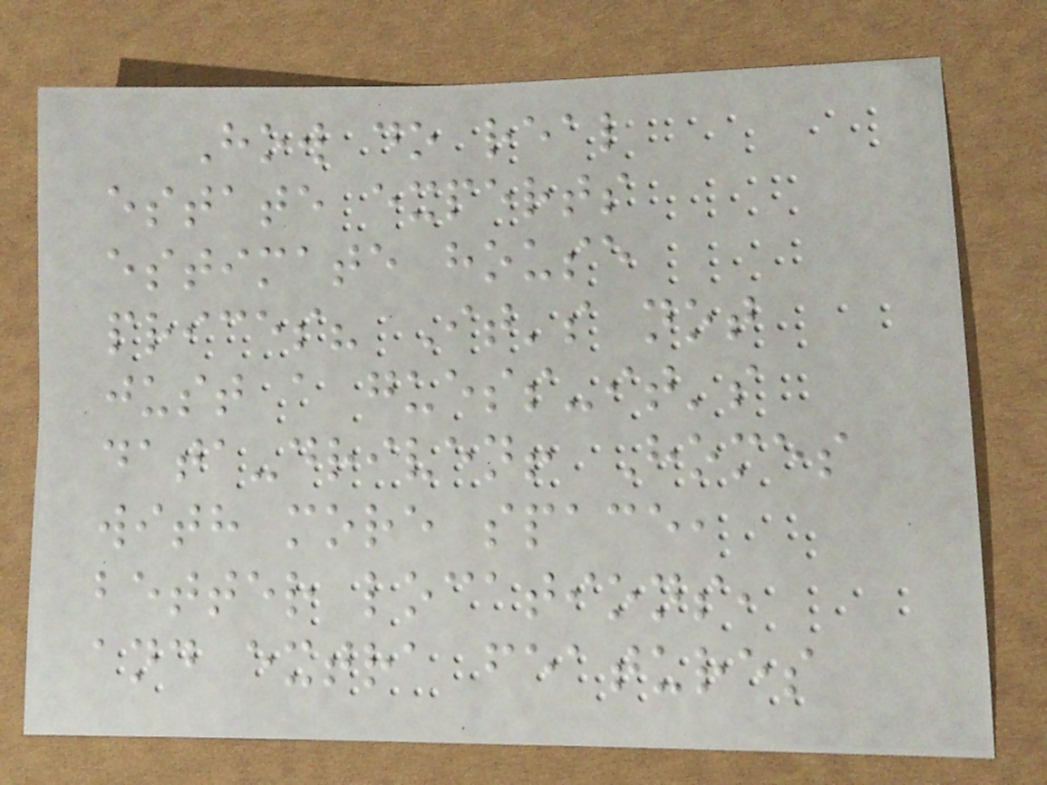How do real
estate experts
estimate house
prices? It's not
just a guess-it's
data-driven! Homes
with more space,
better locations,
and extra features
